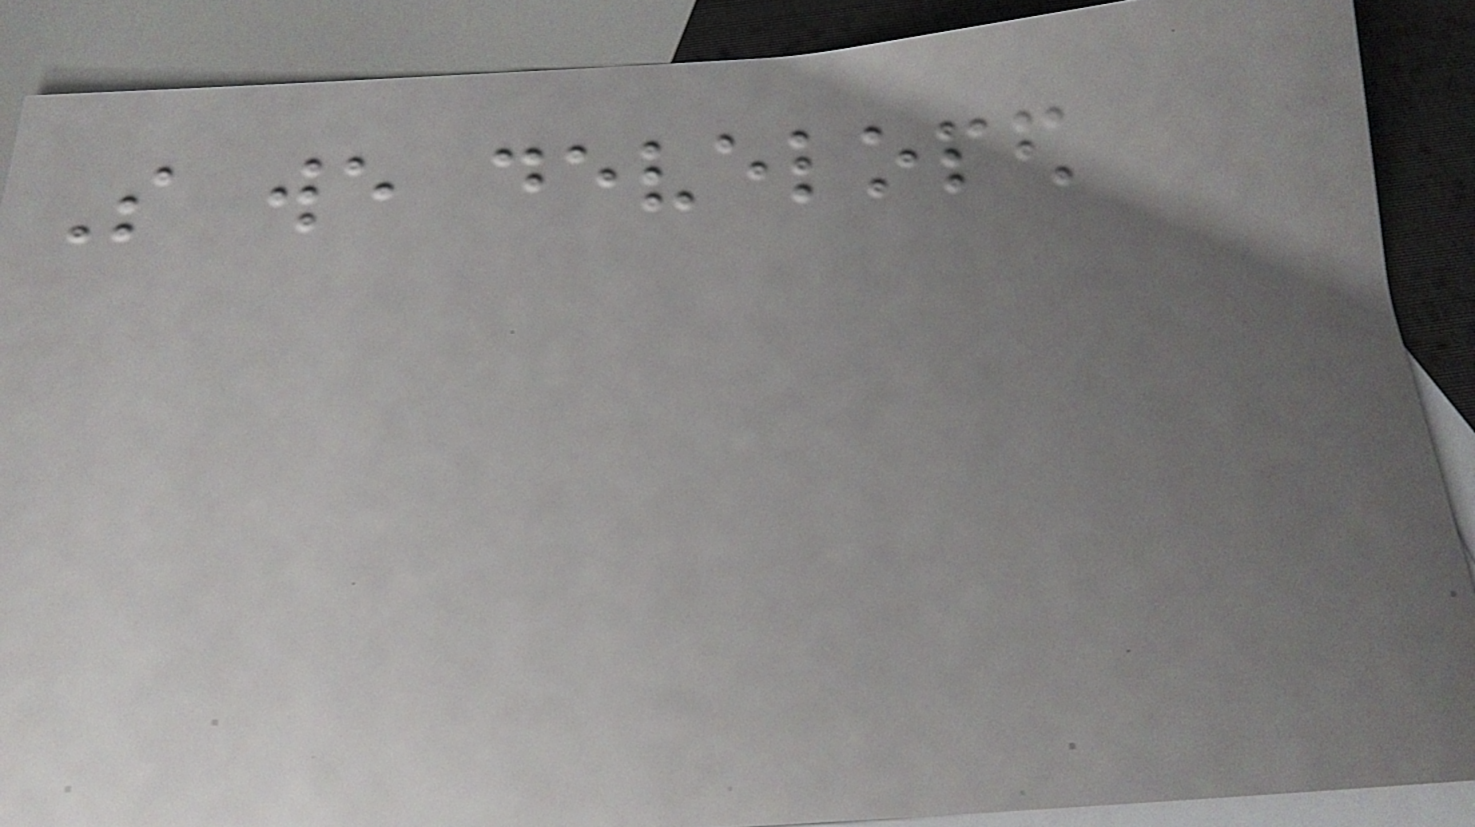So we developed
